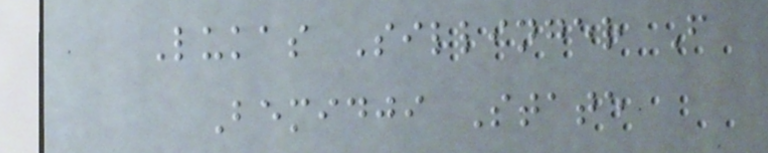Lukas Sillinger F
Bemidji State
